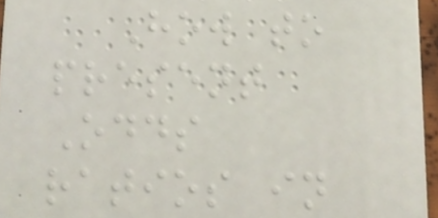How to
present
Odds
ratios in
